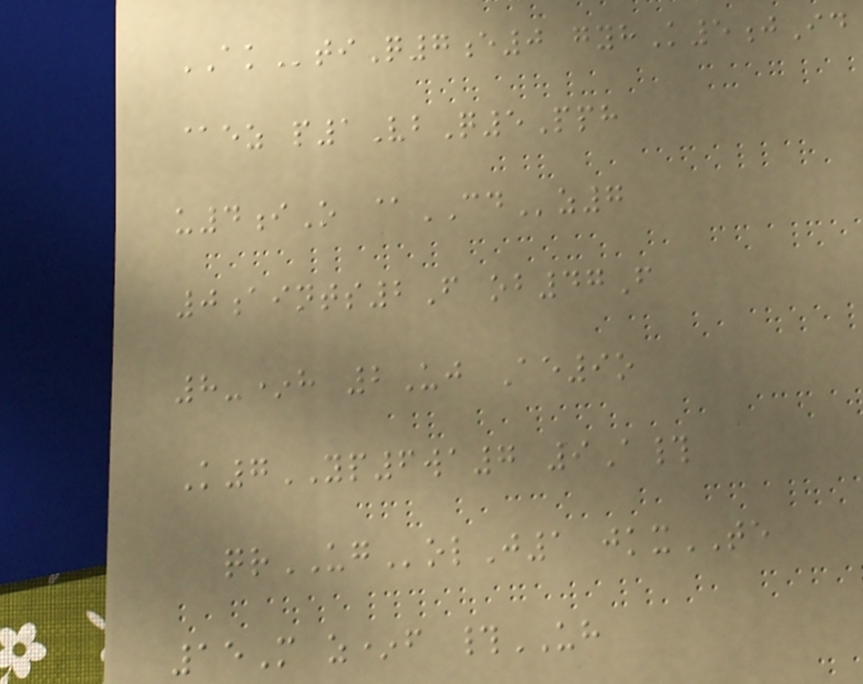AKtiQ7e0 gyhK5jId
@ez p1VbQ5Pph
u4iO @CDz7
0aints2F ob47F
8-*h 2Uj Ae9o
K7YP6wa7 9A#
qrUGolJ1 jkxTE
15M z*f #UH
